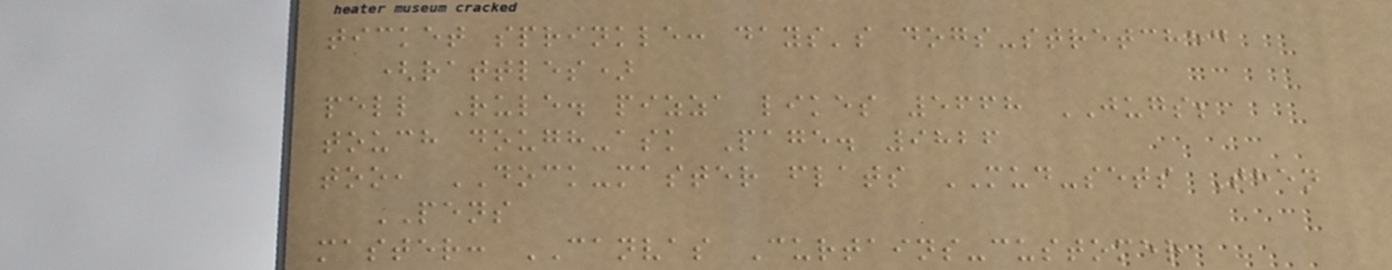ticket sprinkle: days's dogs-stretched
(rattles)
pell Rule. pizza likes 5668 JUGS;
touch dough-ask Page. 9826
too, DOCK-master flats MUD-sets Then
PENS
master: CANVAS Curtains-customer
